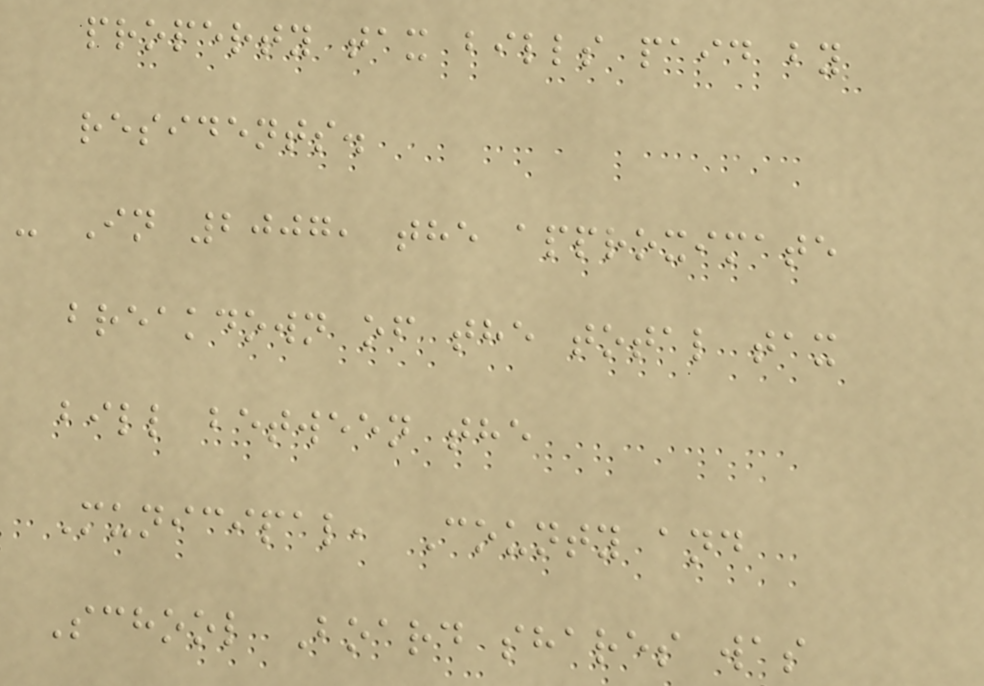property tax bills paid by
residents.
- In 2007, the approximate
breakdown of the total tax
bill between the
Municipal, County and
School Board shares was
